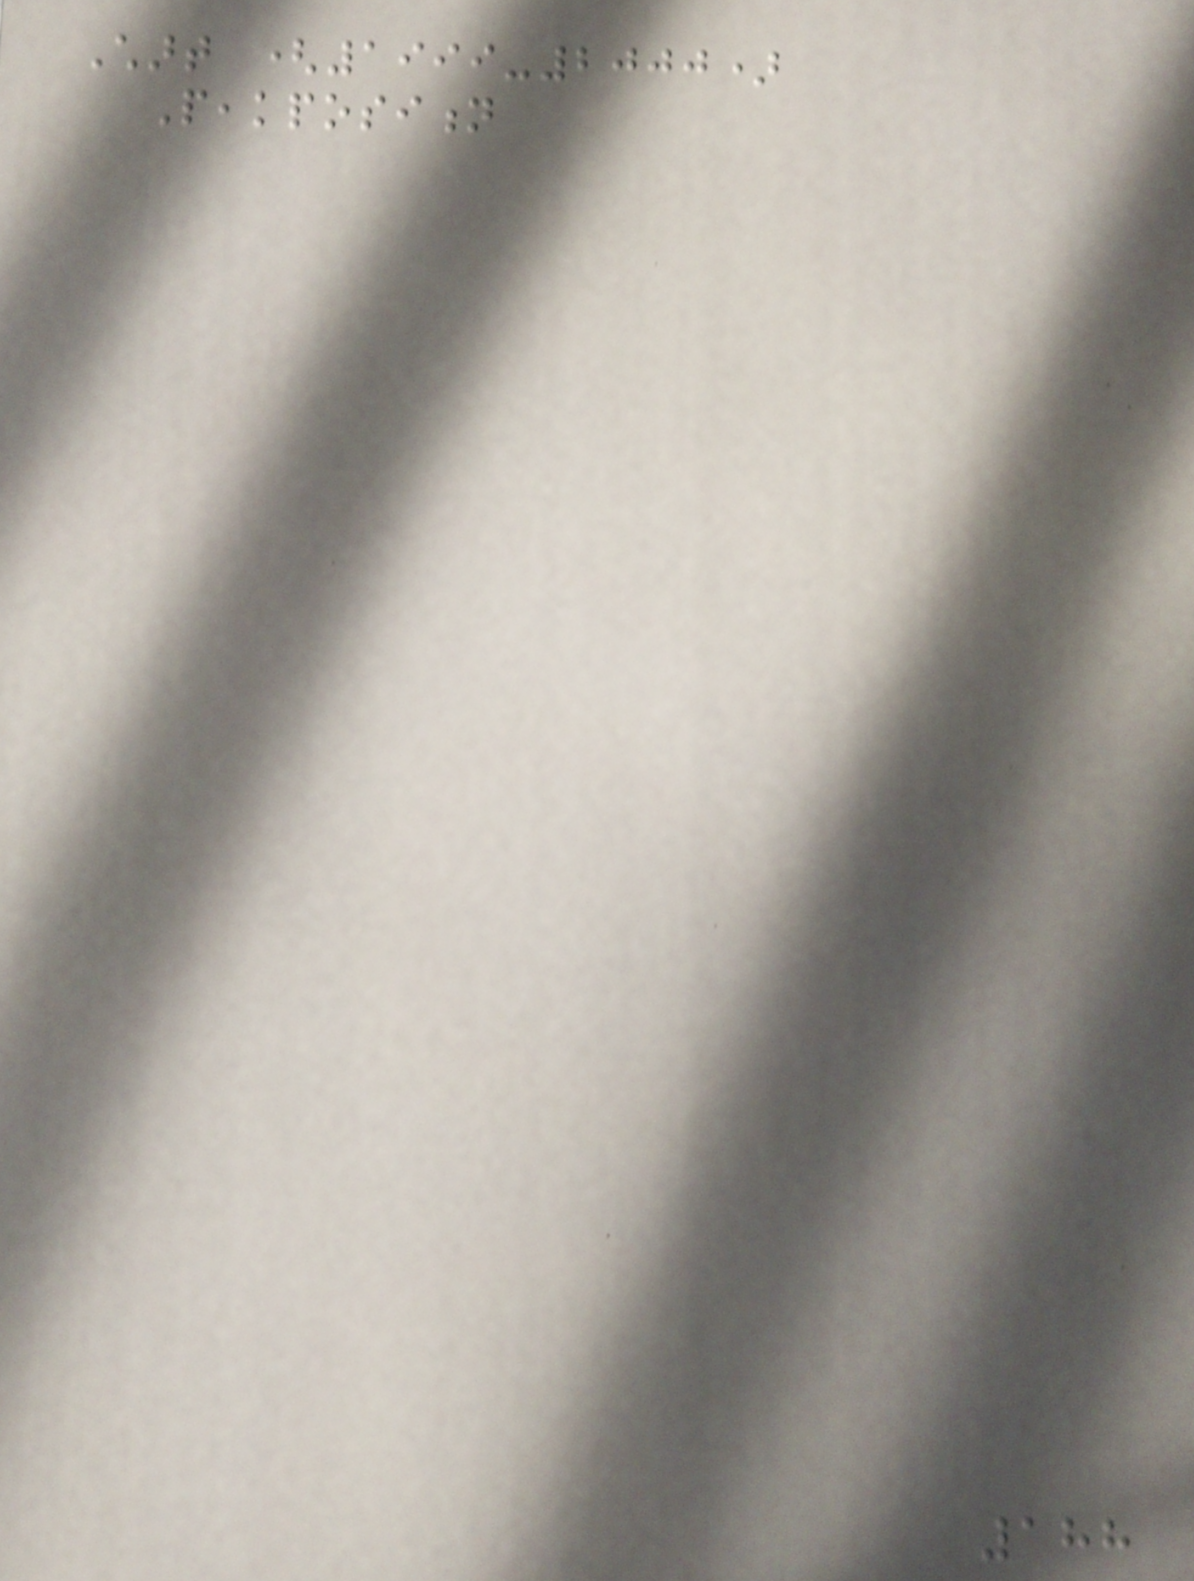Chart (1999-2000)
Peakposition
188
